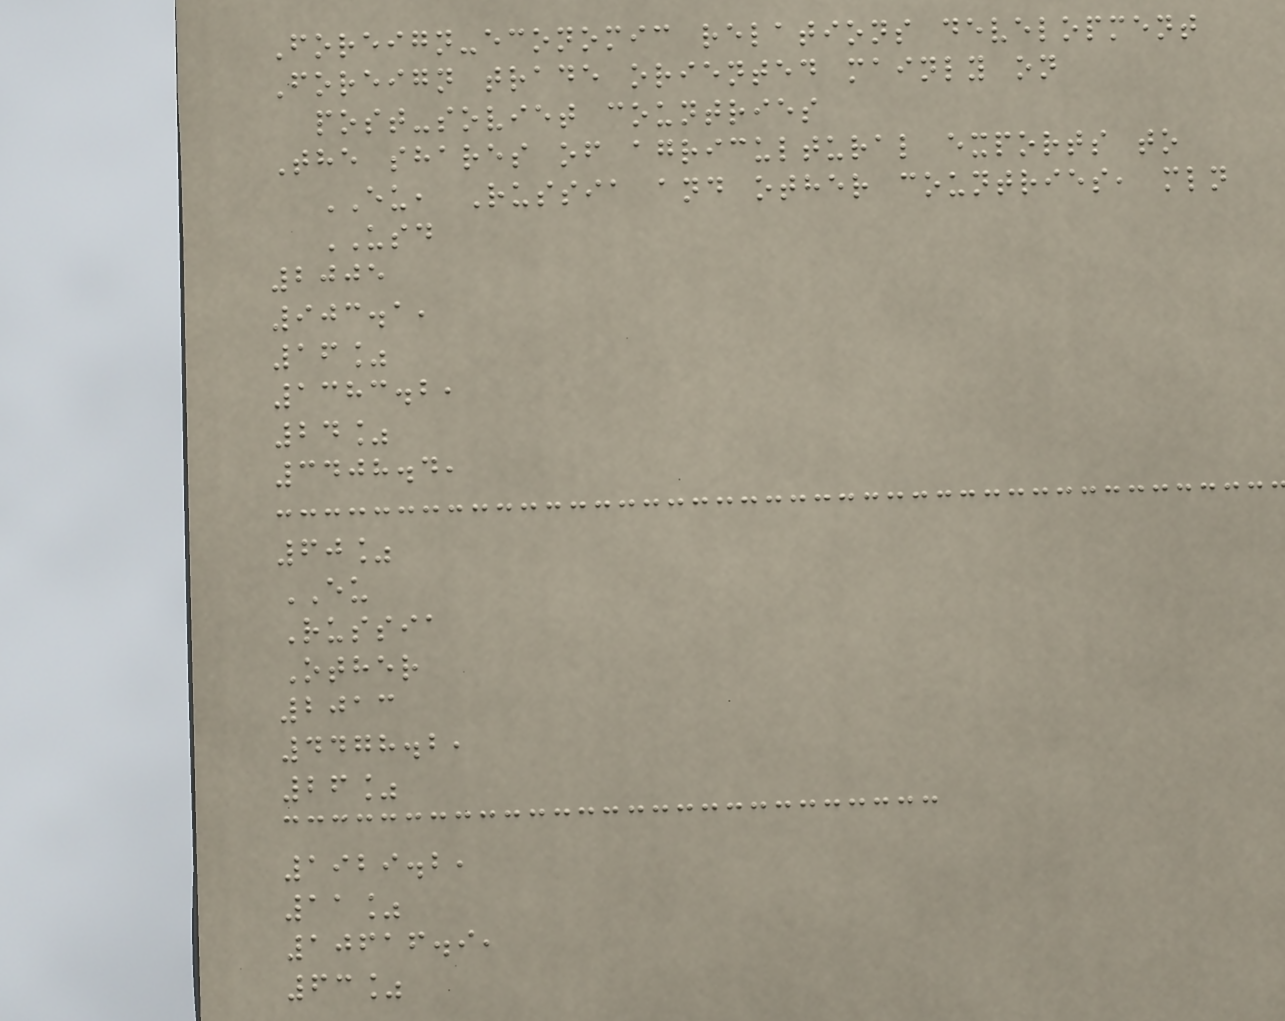Foreign-economic relations development
Foreign trade oriented mainly on
post-soviet countries
The shares of agricultural exports to
EU, Russia and other countries, mln
USD
2005
903.1,
16%
1383.2,
24%
3408.4,
60%
EU
Russia
Other
2013
4478.2,
26%
1929.2,
11%
10616.9,
63%
